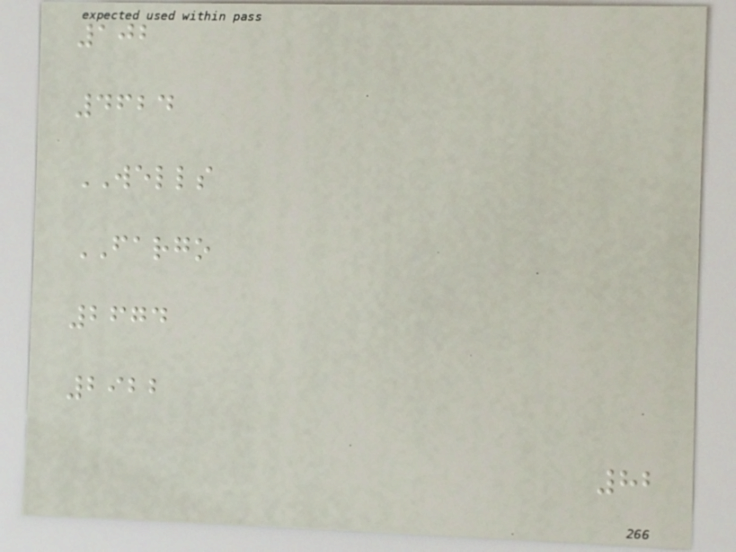102
4624
WELLS
FARGO
2674
2922
82
